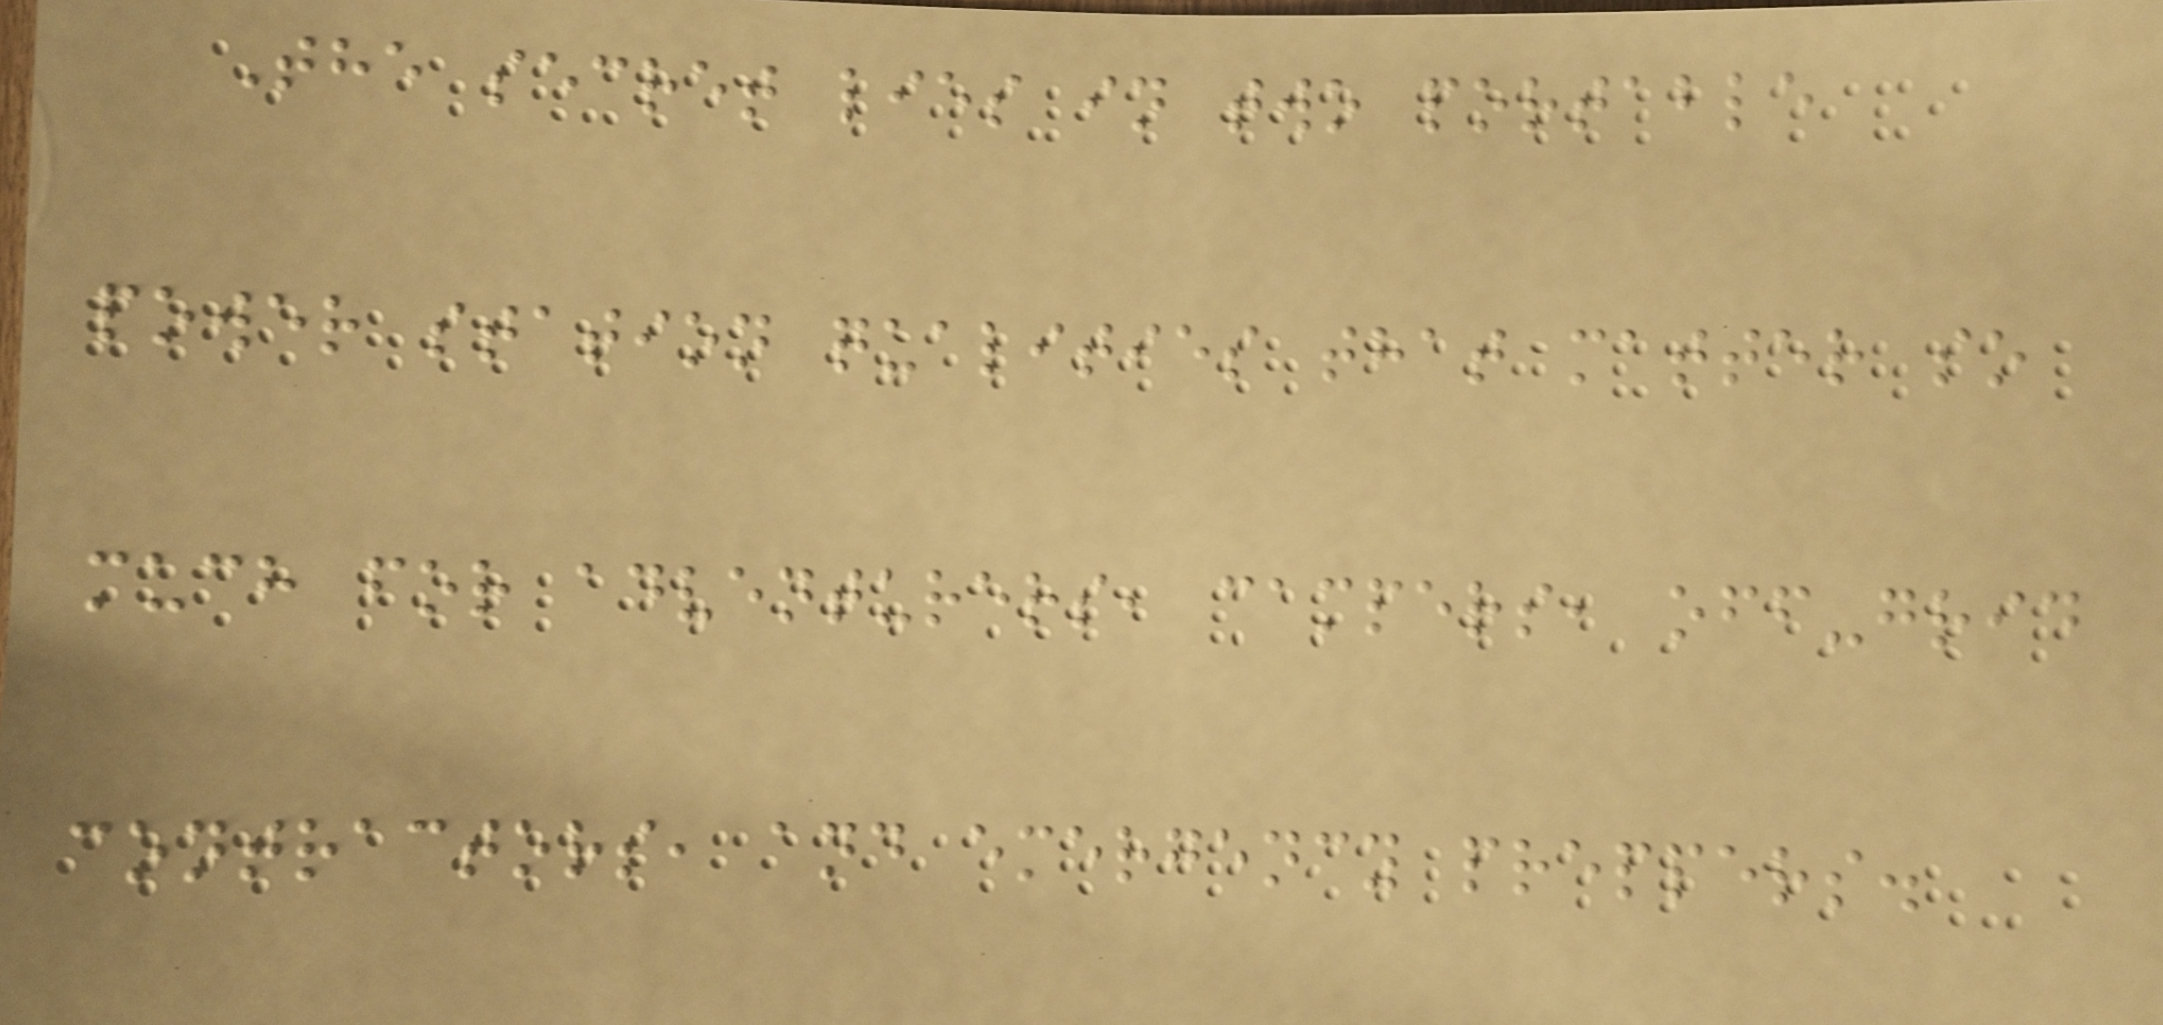The secret lies in two portable
power station qualities that matter so
much for adventurers, campers, off-grid
contractors, and emergency preppers.
